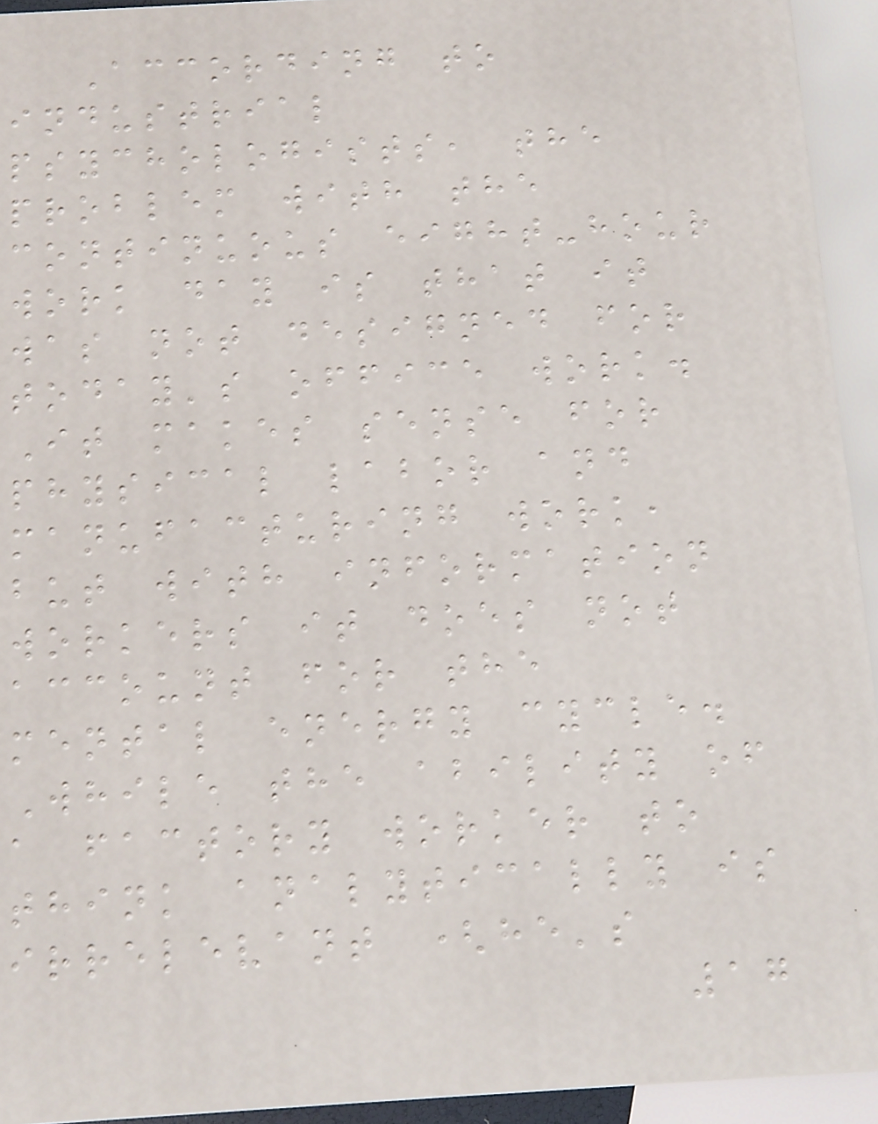According to
industrial
psychologists, the
problem with the
continuous eight-hour
work day is that it
was not designed for
today's office work.
It makes sense for
physical labor and
manufacturing work,
but with information
workers it does not
account for the
mental energy cycle.
While the ability of
a factory worker to
think analytically is
irrelevant (he's
17
